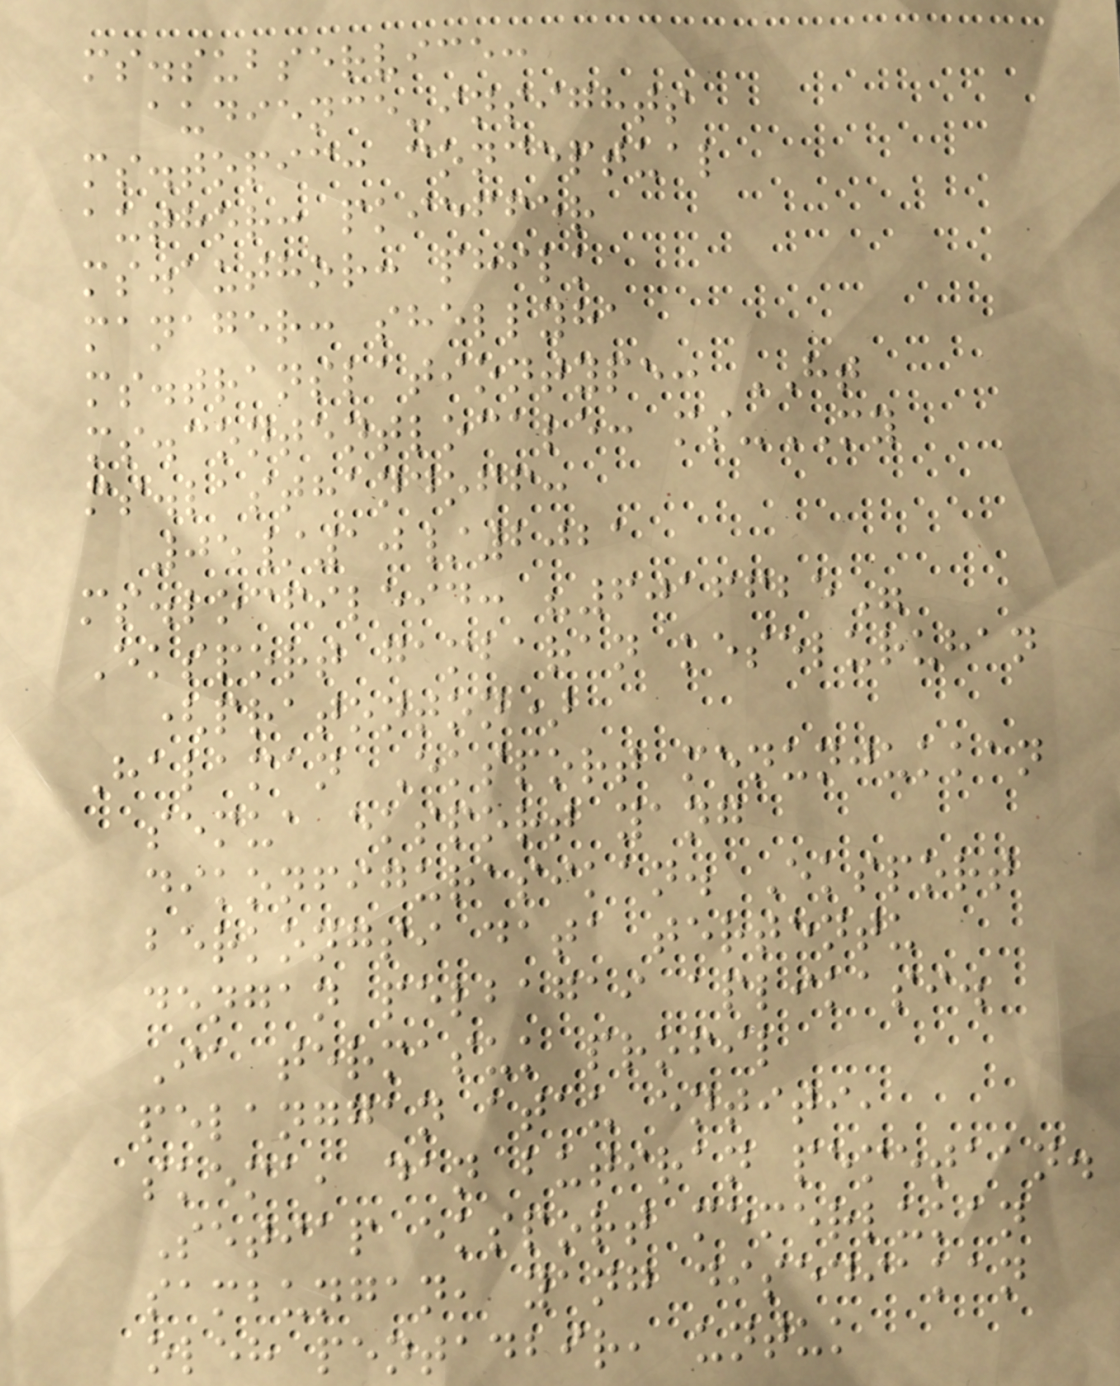ms.subservice:
audience-insights
ms.topic: conceptual
author: pkieffer
ms.author: philk
manager: shellyha
ms.translationtype: HT
ms.contentlocale: ms-MY
ms.lasthandoff:
05/10/2021
ms.locfileid: "6016625"
Eksport gambaran keseluruhan
(pratonton)
Halaman Eksport menunjukkan
semua eksport yang
dikonfigurasikan. Eksport
berkongsi data tertentu
dengan pelbagai aplikasi.
Ia termasuk profil
pelanggan atau entiti,
skema, dan butiran pemetaan.
Setiap eksport memerlukan
sambungan, yang disediakan
oleh pentadbir, untuk
